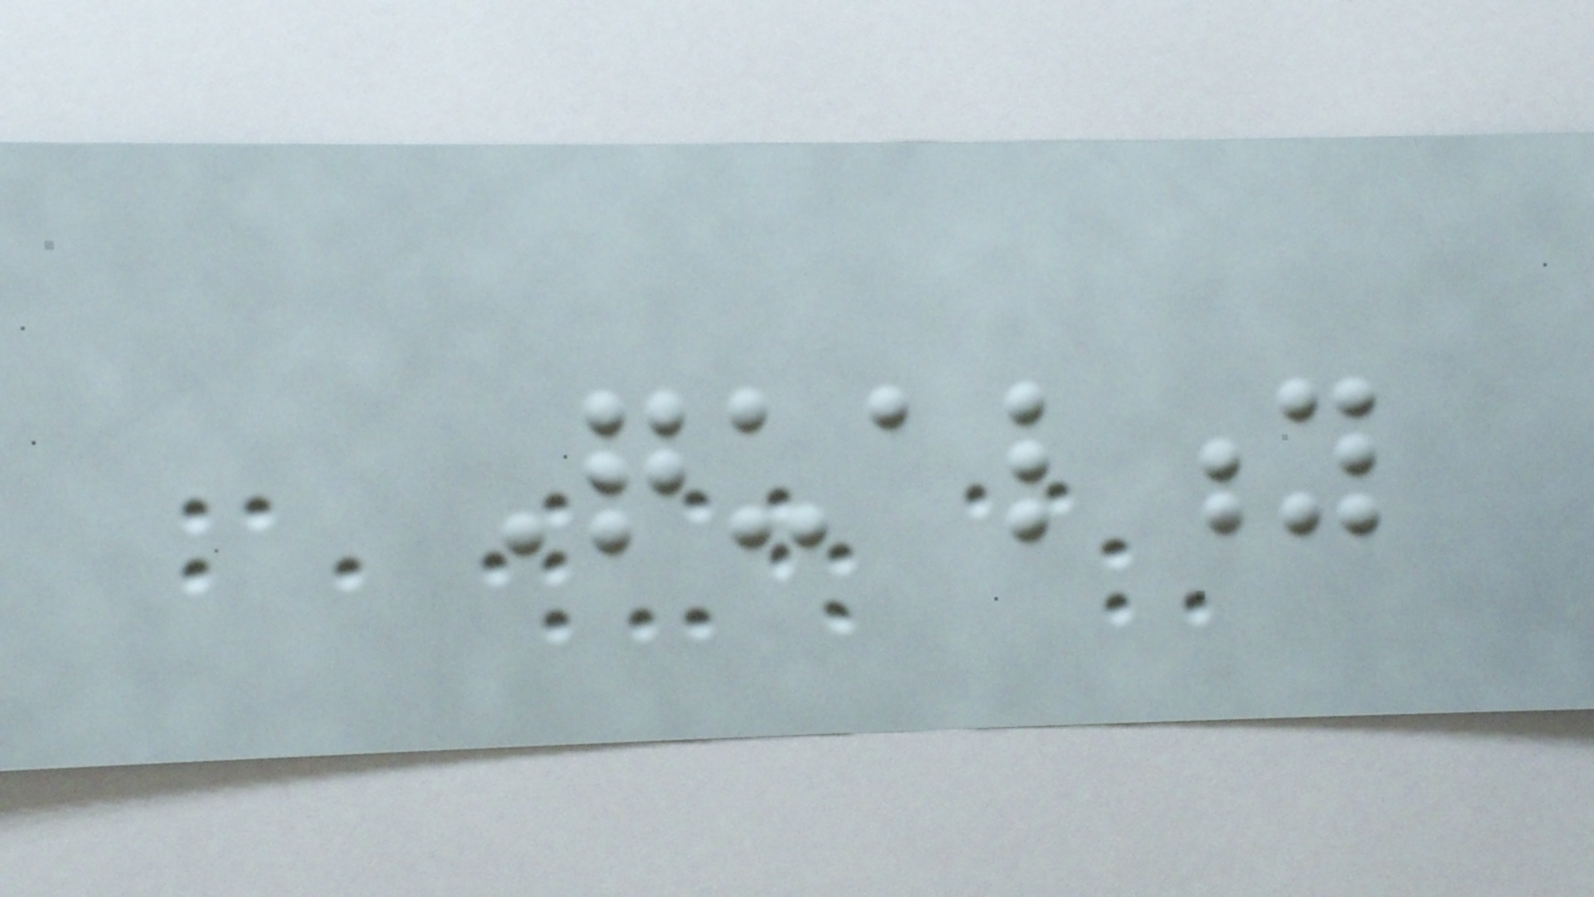Quality
